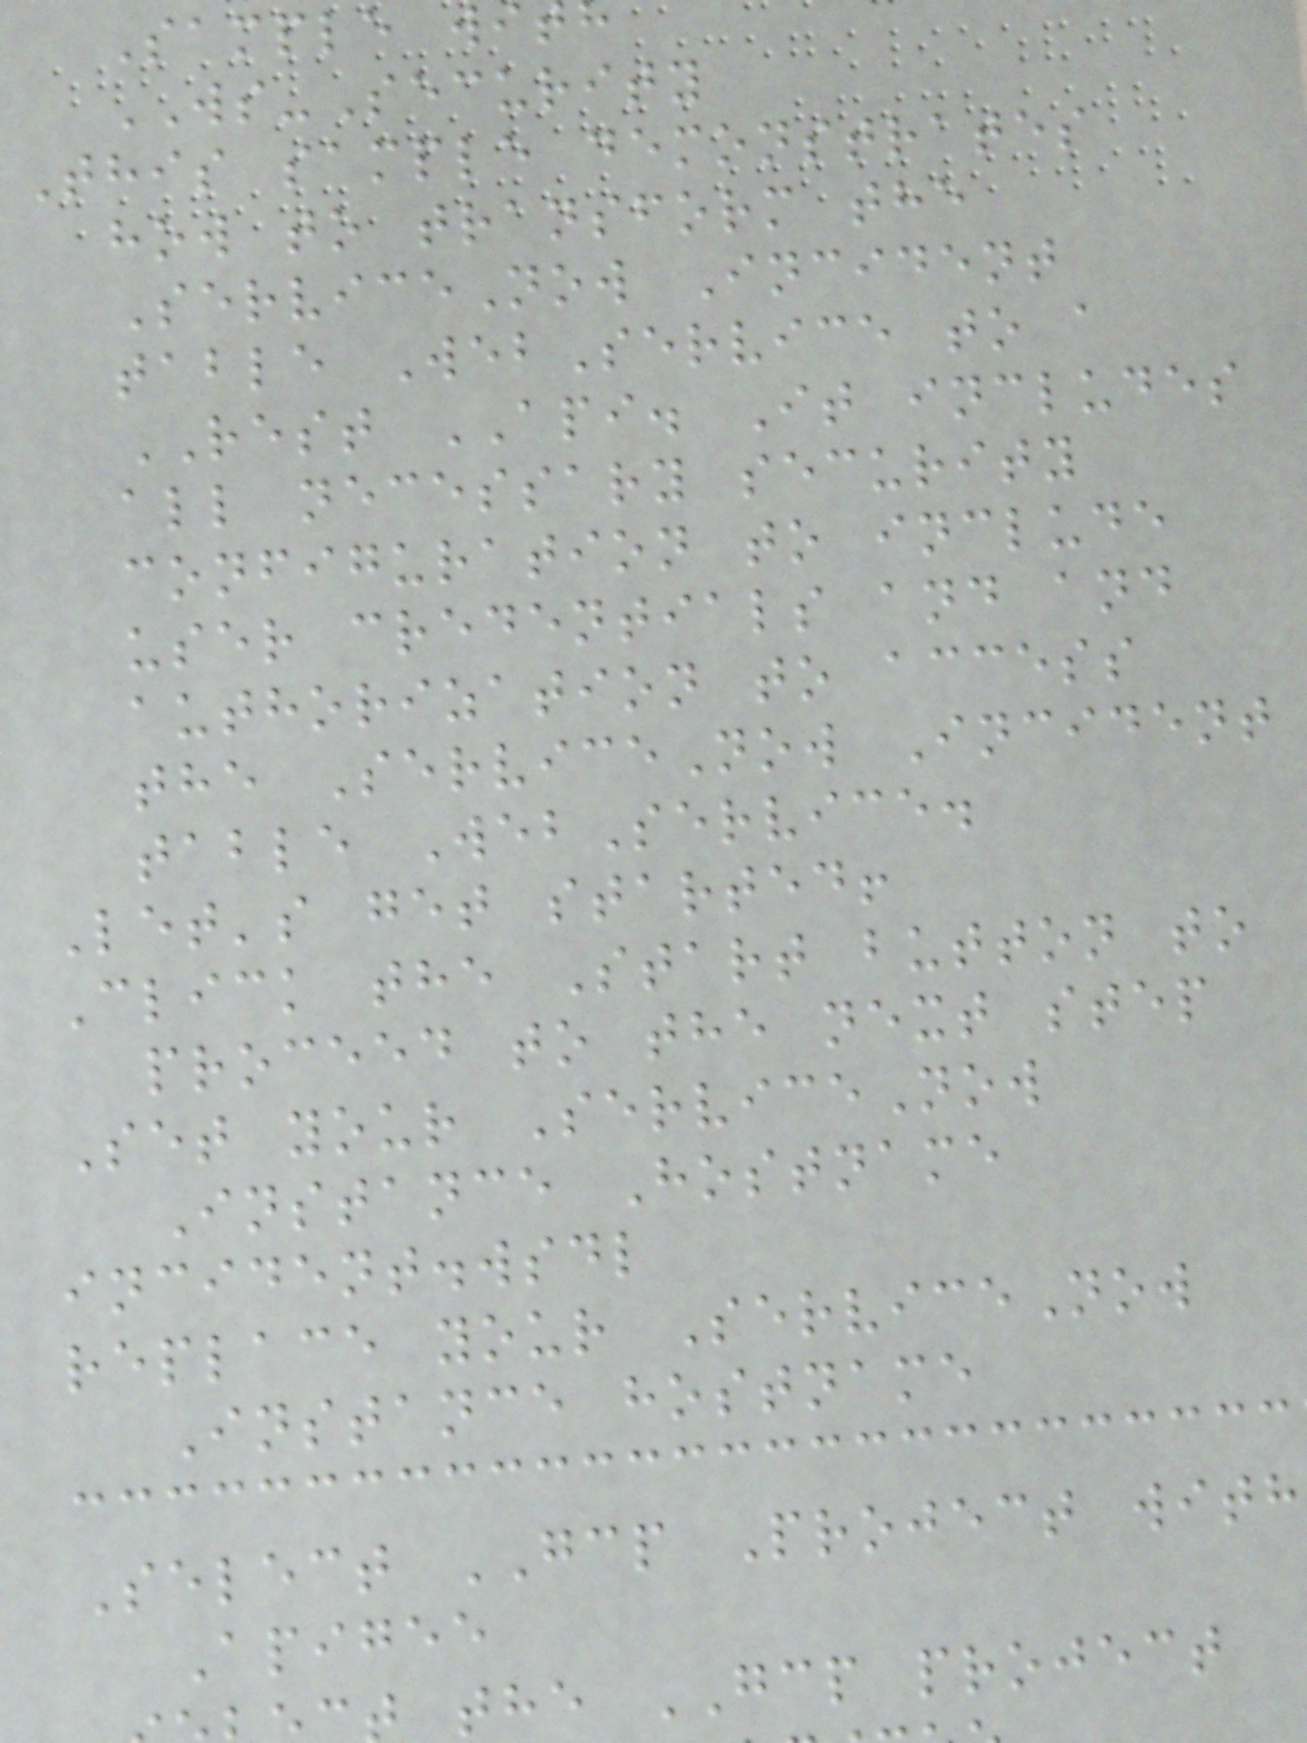Sample wi
WS-Security
This sample demonstrates
how to transform the
ServiceNow Incident
table WebService to a
REST API. It includes
all necessary security
configuration to include
user credentials and and
authorization to access
the ServiceNow Incident
table WebService.
Let's get started!
Click the Start button to
proceed to the next step
Set your ServiceNow
Instance Hostname
incident.wsdl
replace your ServiceNow
Instance hostname
Select GCP Project with
Apigee
the GCP project
